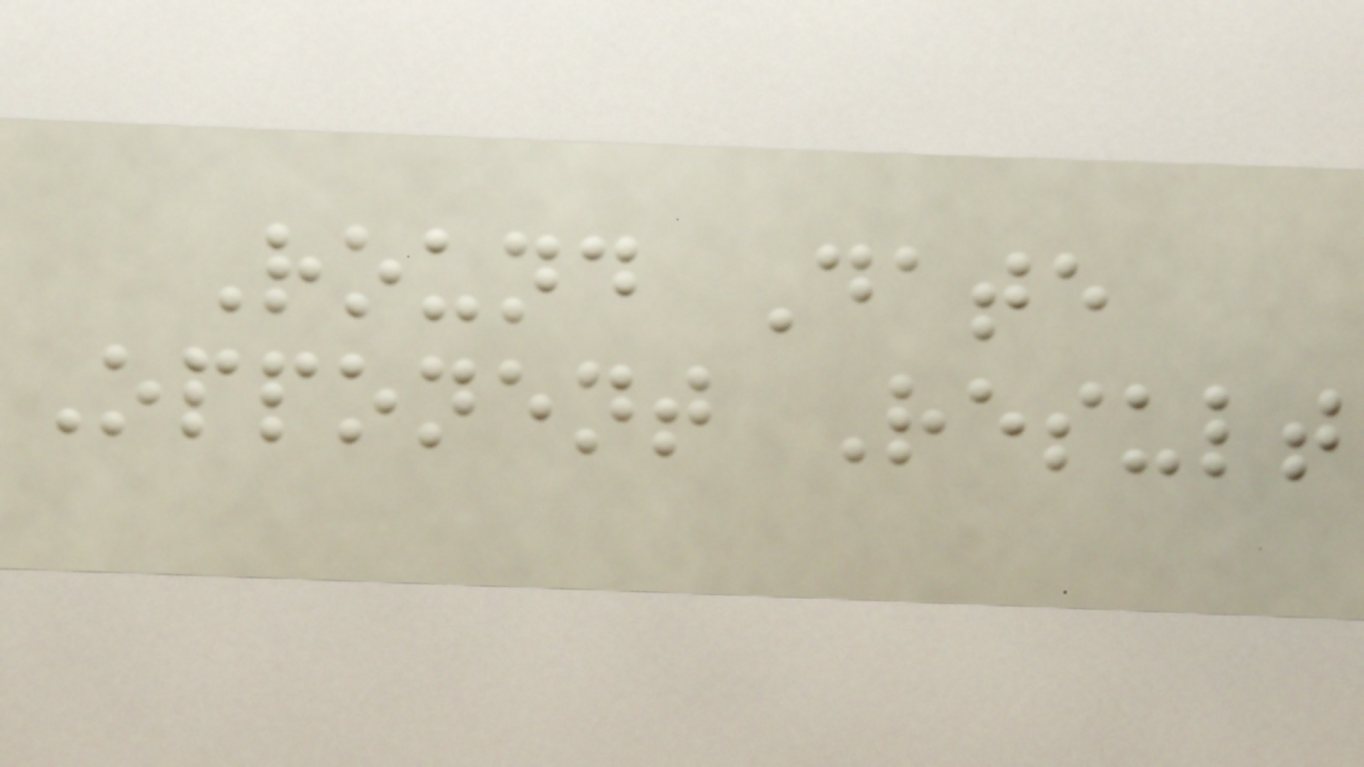Round Date
Opponent Result
